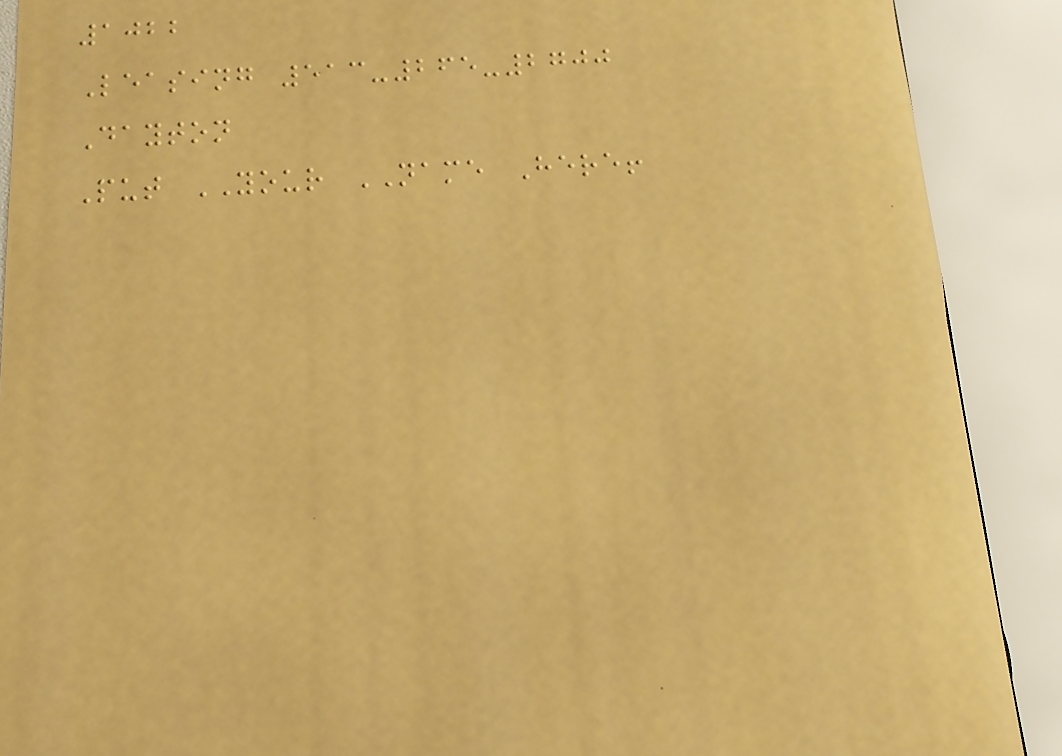1022
Leasing 513-265-2700
Dayton
Put YOUR NAME Here!
